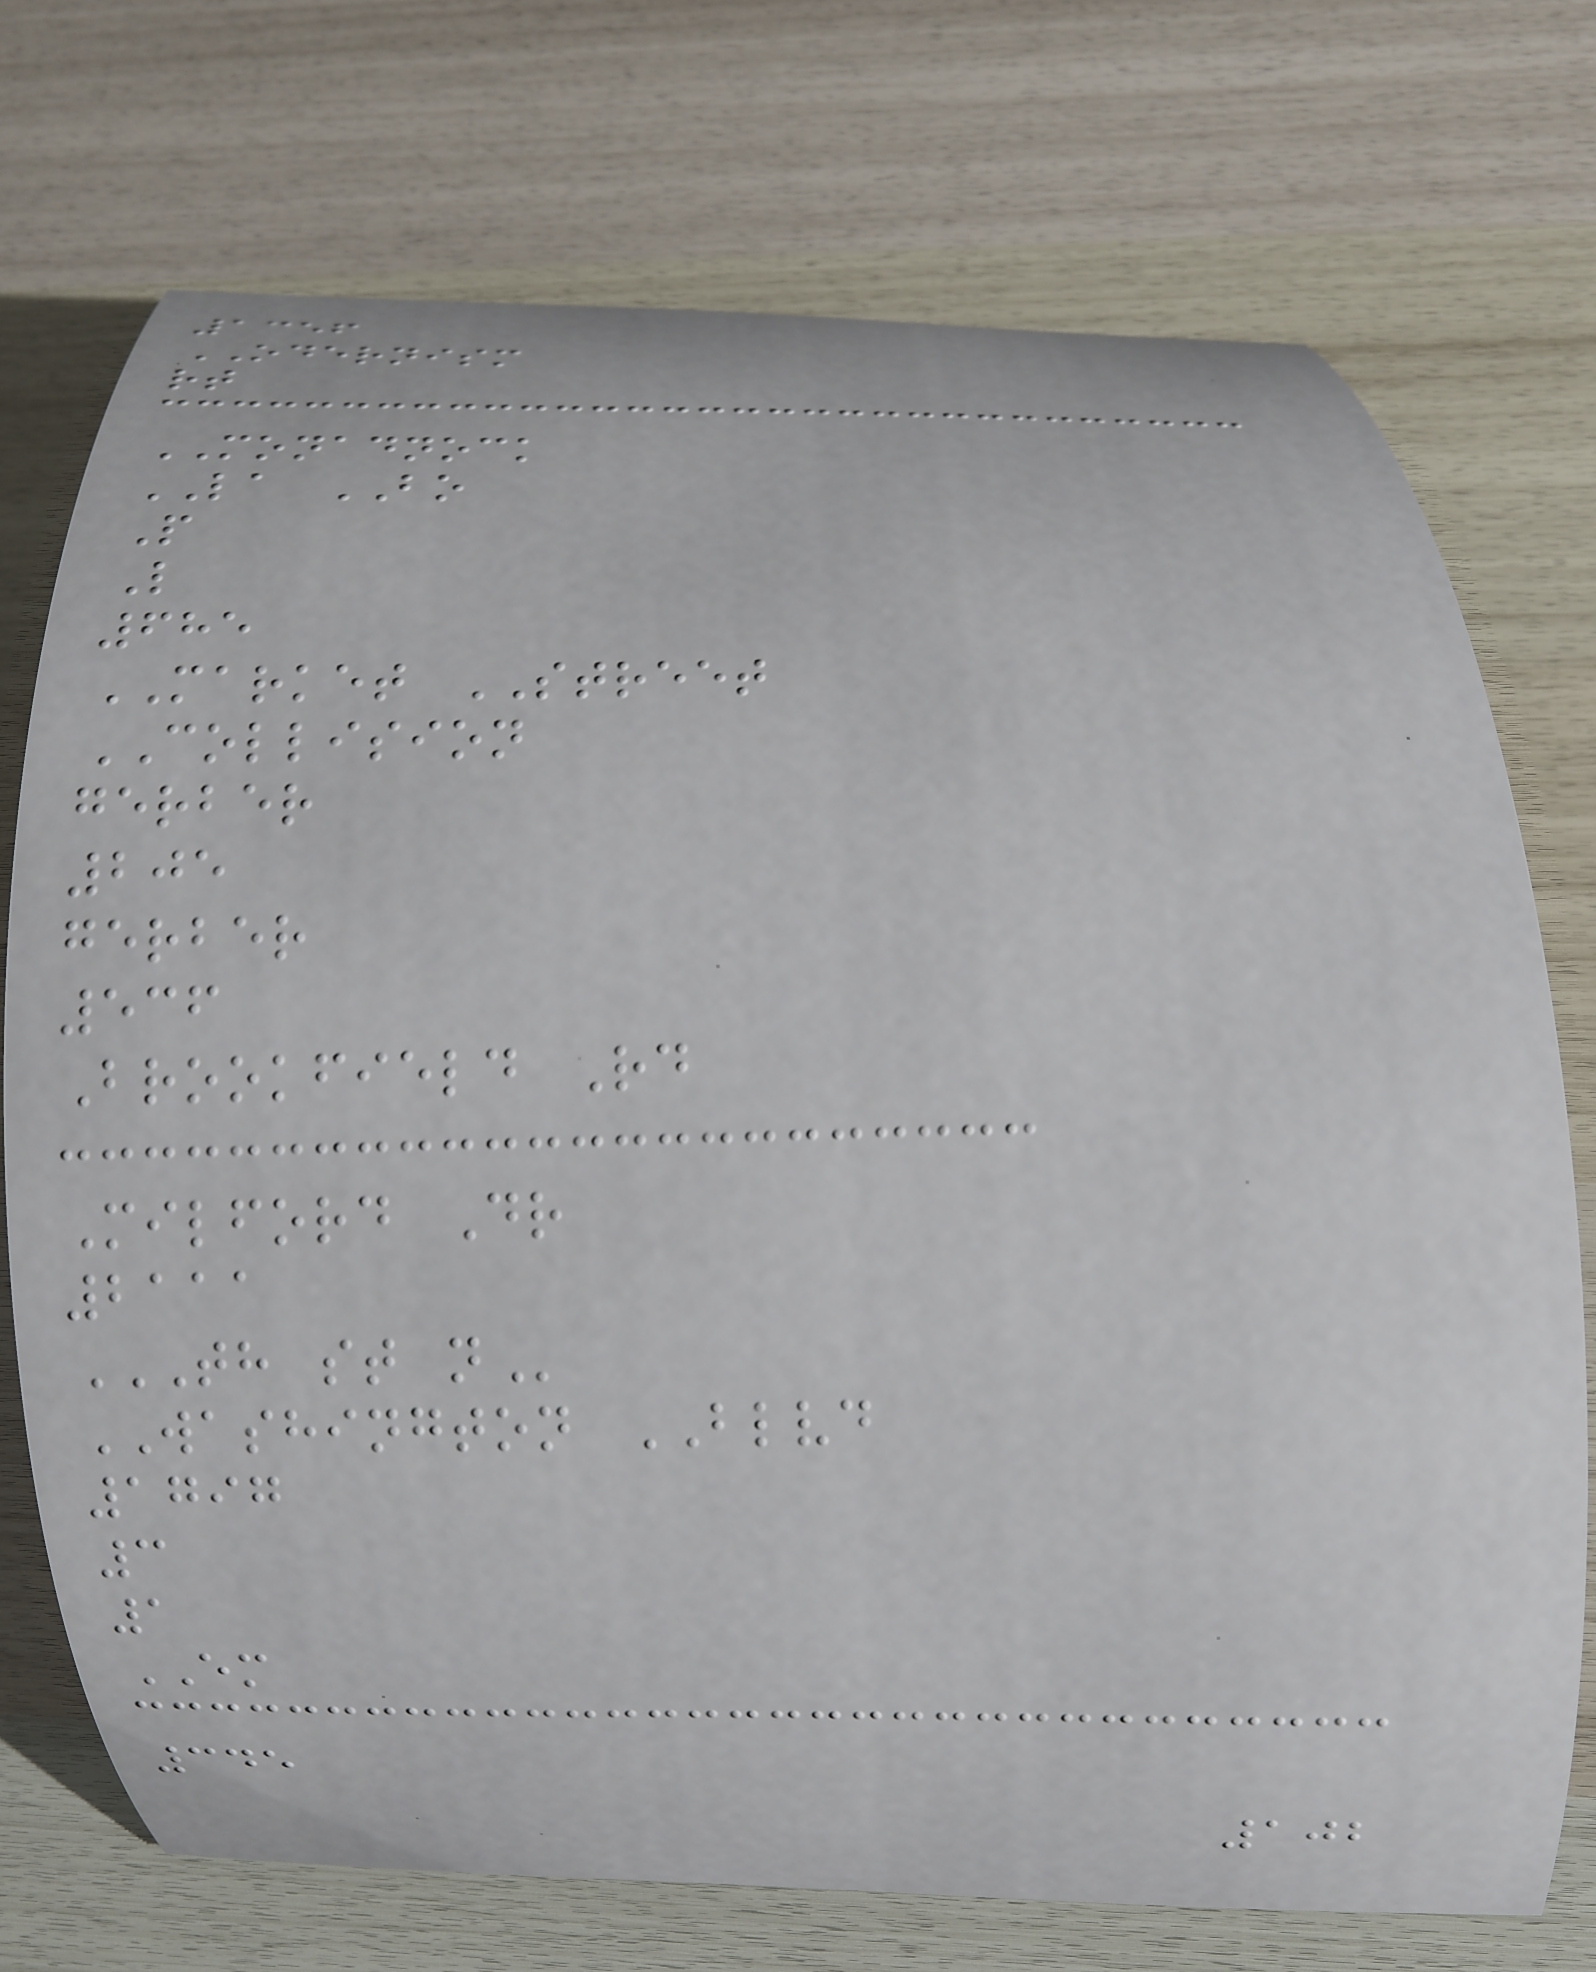1356
ODERNISM
rt
MONADNOCK
LA BO
P
L
685
MARKET STREET
COLLISION
gerber
205
gerber
536
Brookfield Rd
Milford Dr
2111
TH ST N
WASHINGTON BLVD
1797
3
1
EM
345
102
